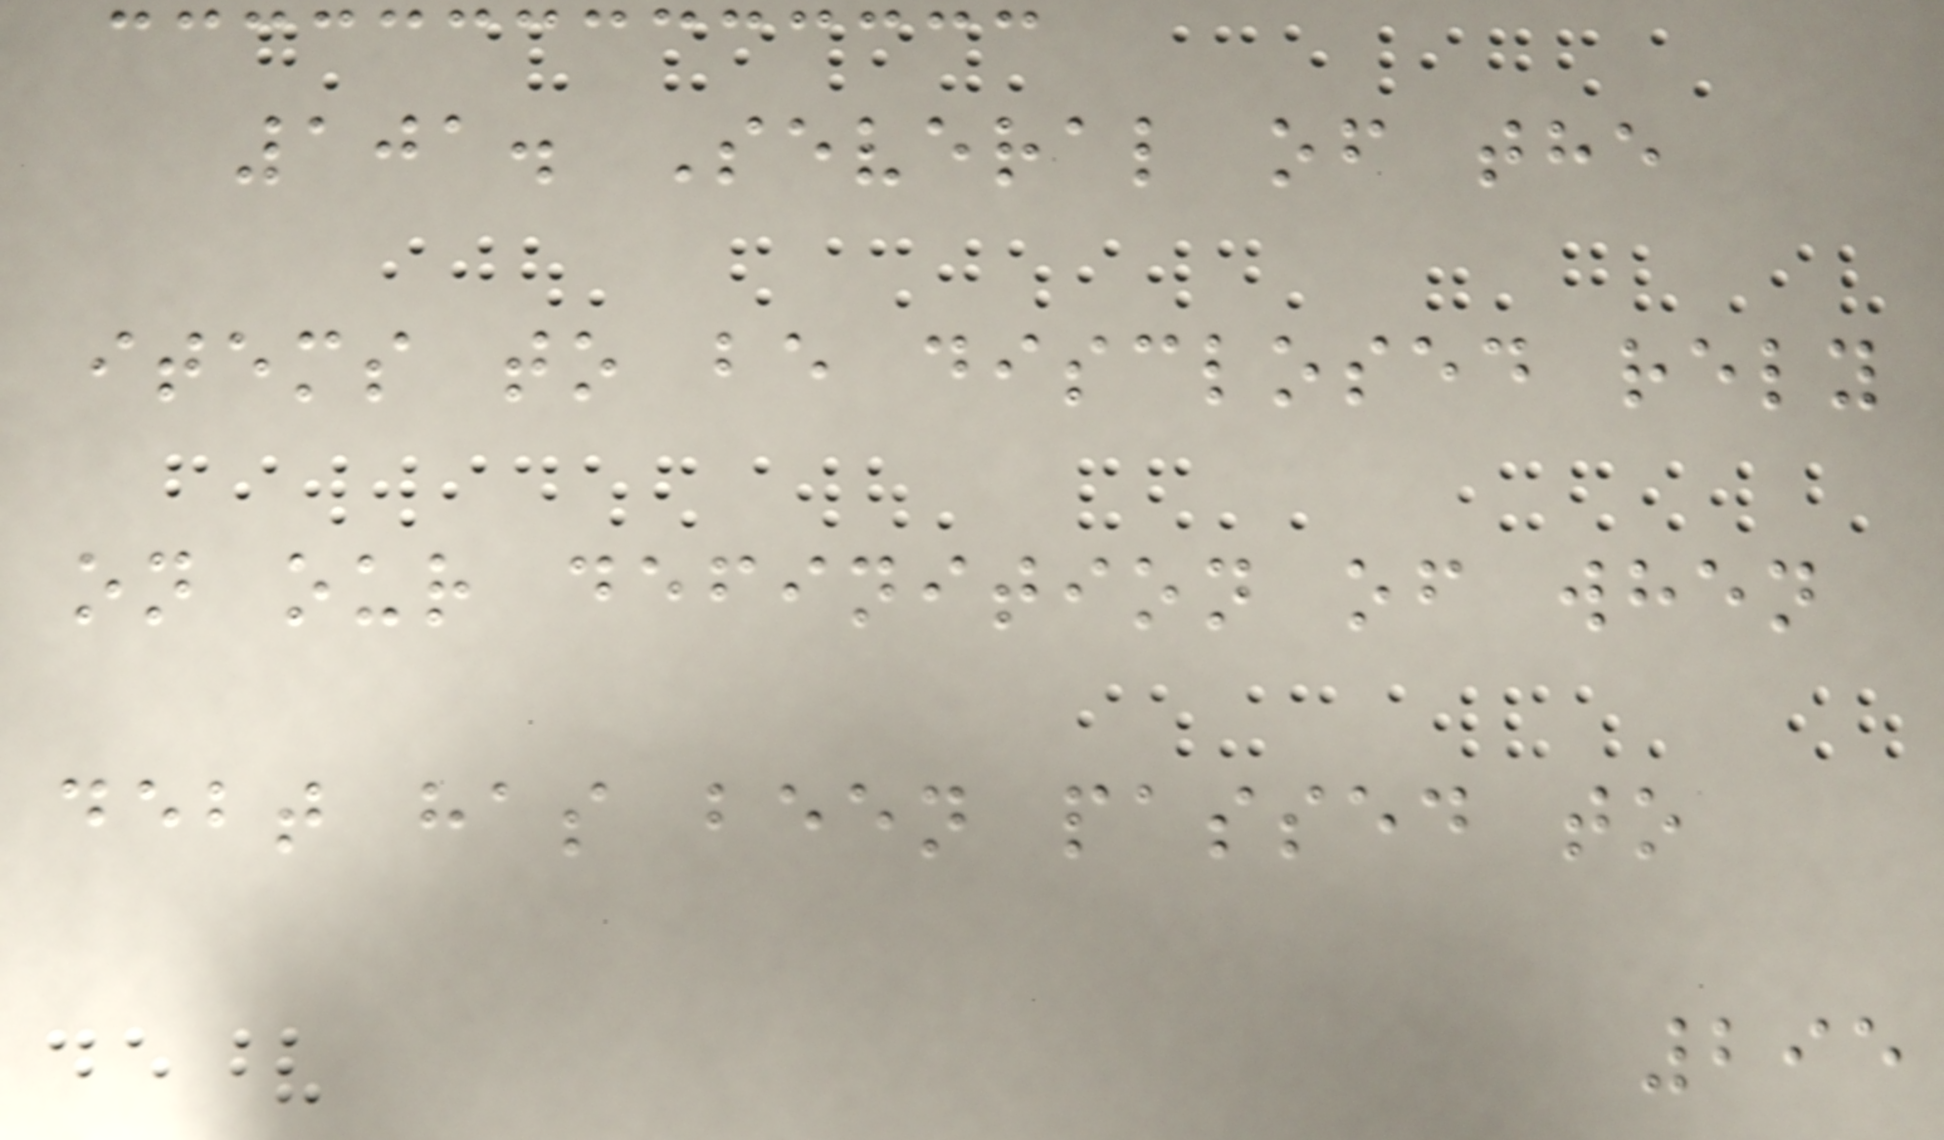101. Several of the
items to be disclosed rely
on our definition of when
debt has been passed to
295
